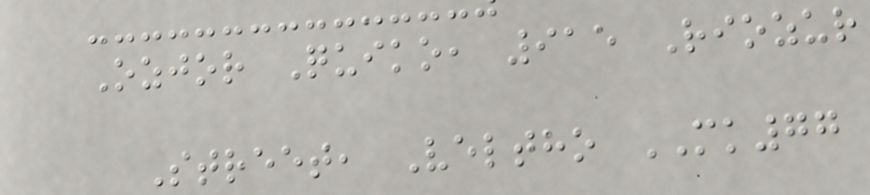Ozjor Quiko, 915 Riozur
Street, Veltho MK77
